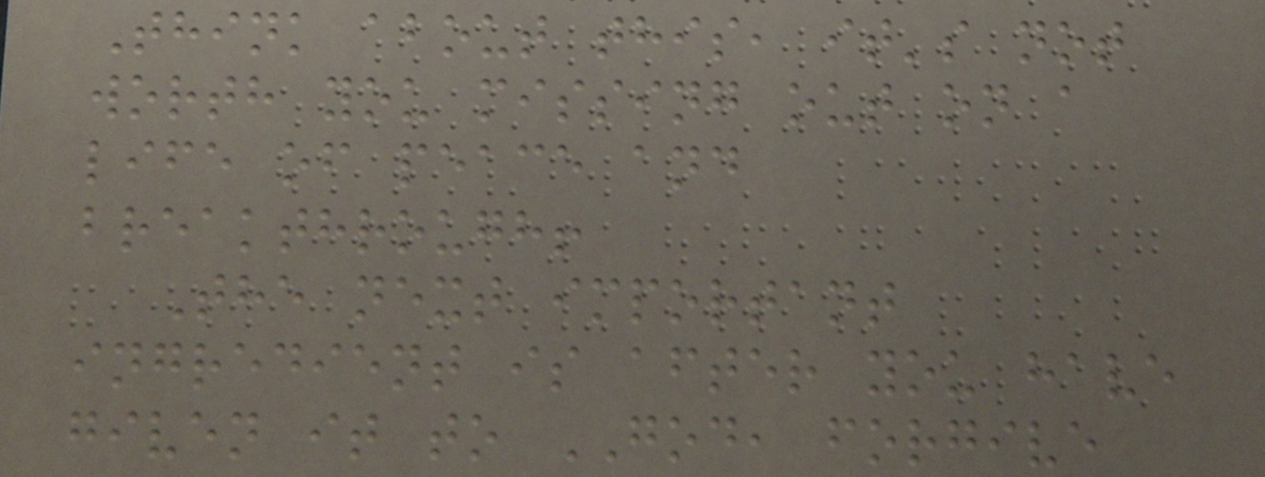Think about this, it's not
worth you missing out on a
life of peace and
breakthrough!
The next important
ingredient is after you have
given it to GOD, forgive
